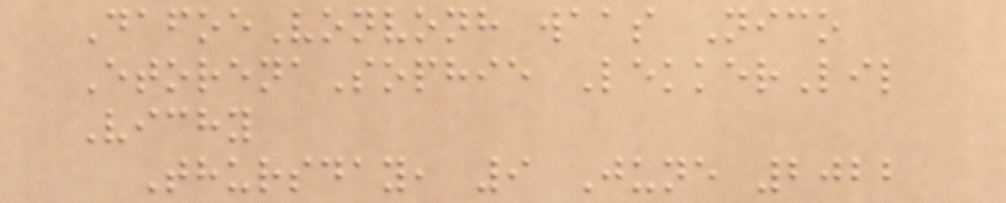DafoeVonvonh waas Nico
EtorenaSophie LekkerLil
Vichy
Thursday, 9 June 2022
